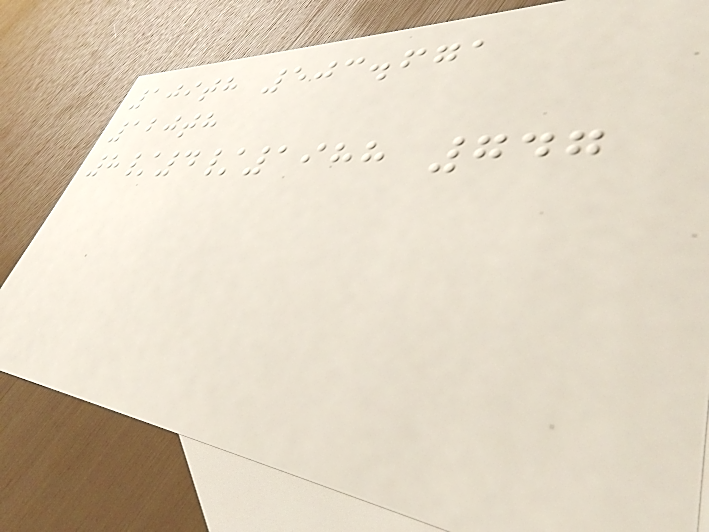109th 503.671
120th
8/4/1988 747
